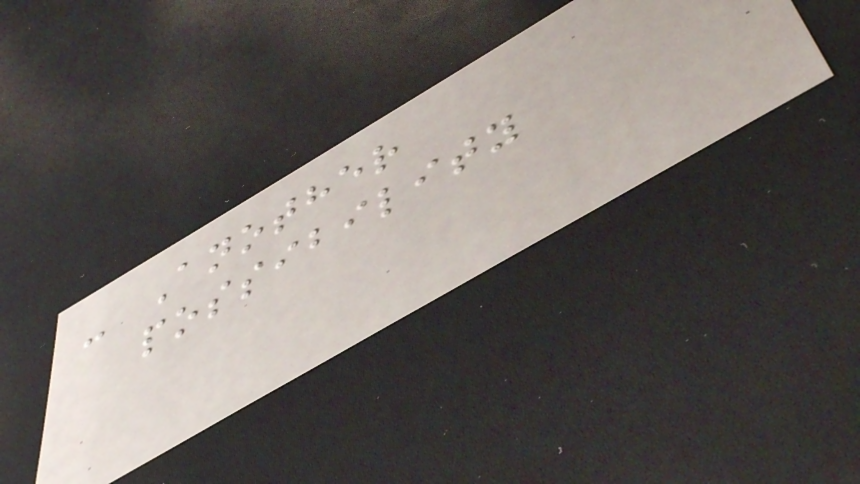- Another
possibility
